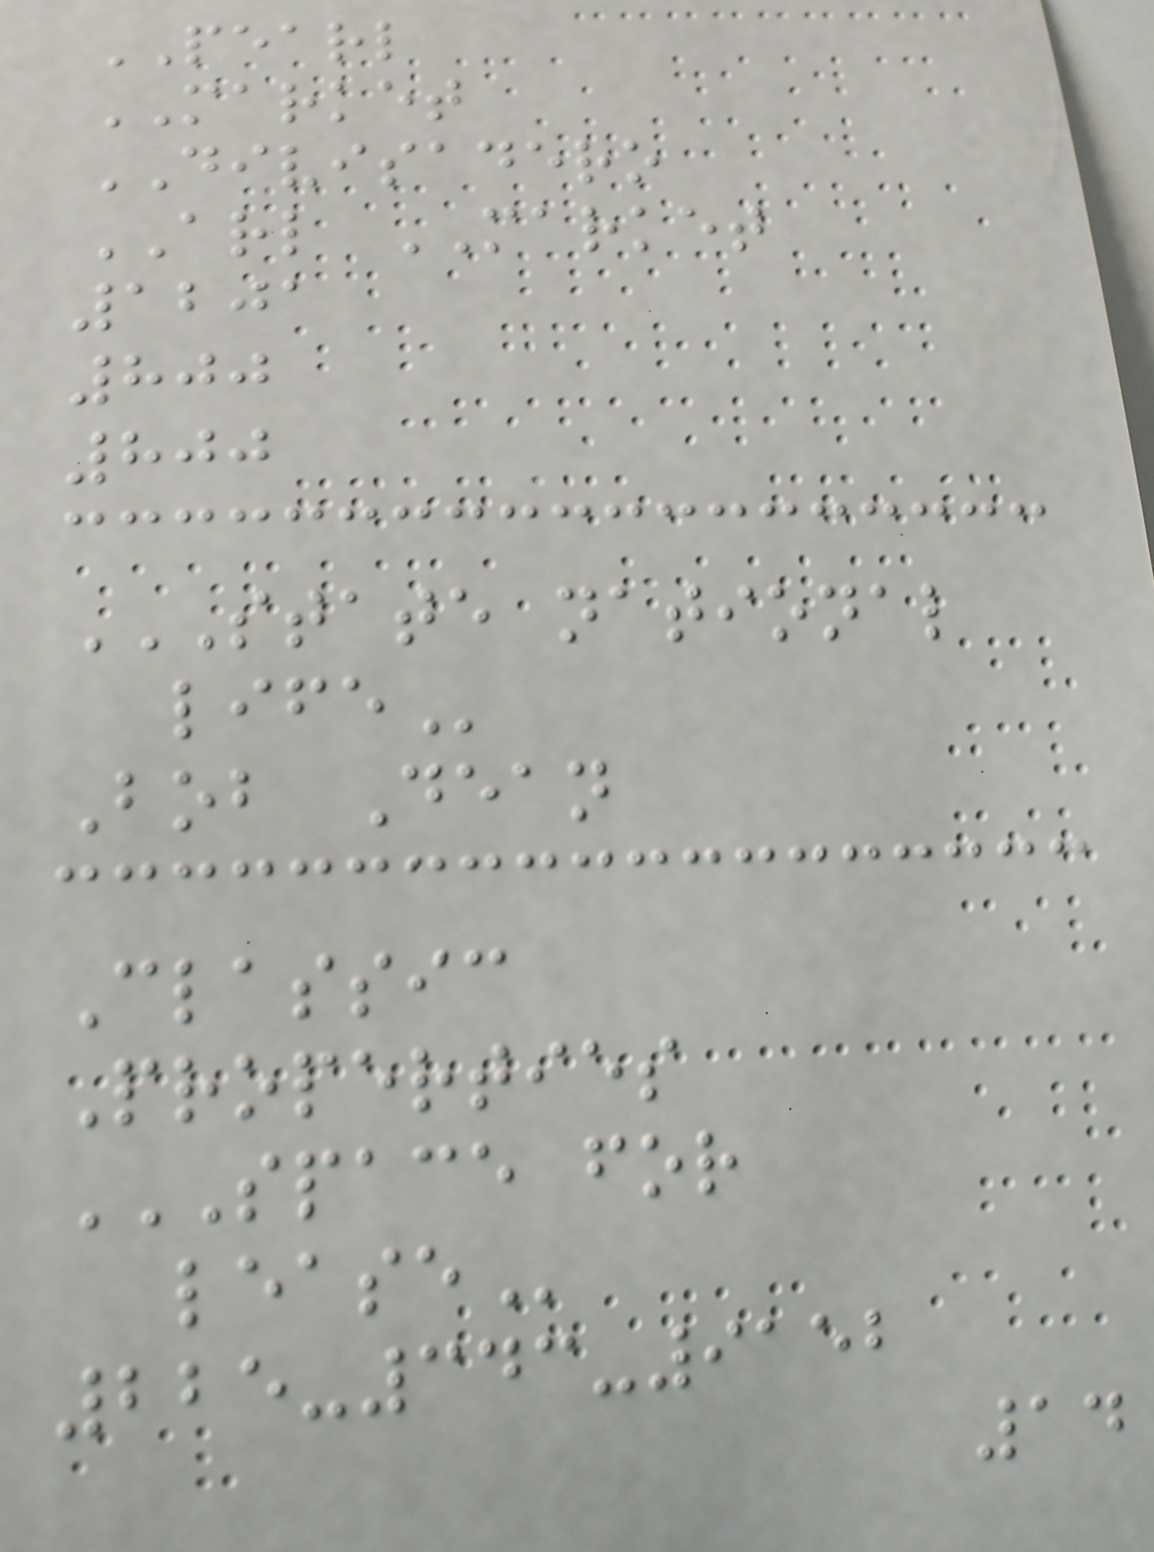PEARL
MARKET
DIVISADERO
ARL MARKET
1201
800
800
STATE NATIONAL
LIFE
Bob Dean
Classic
Properties
SPACE FOR
LEASE
225-343-9152
14
